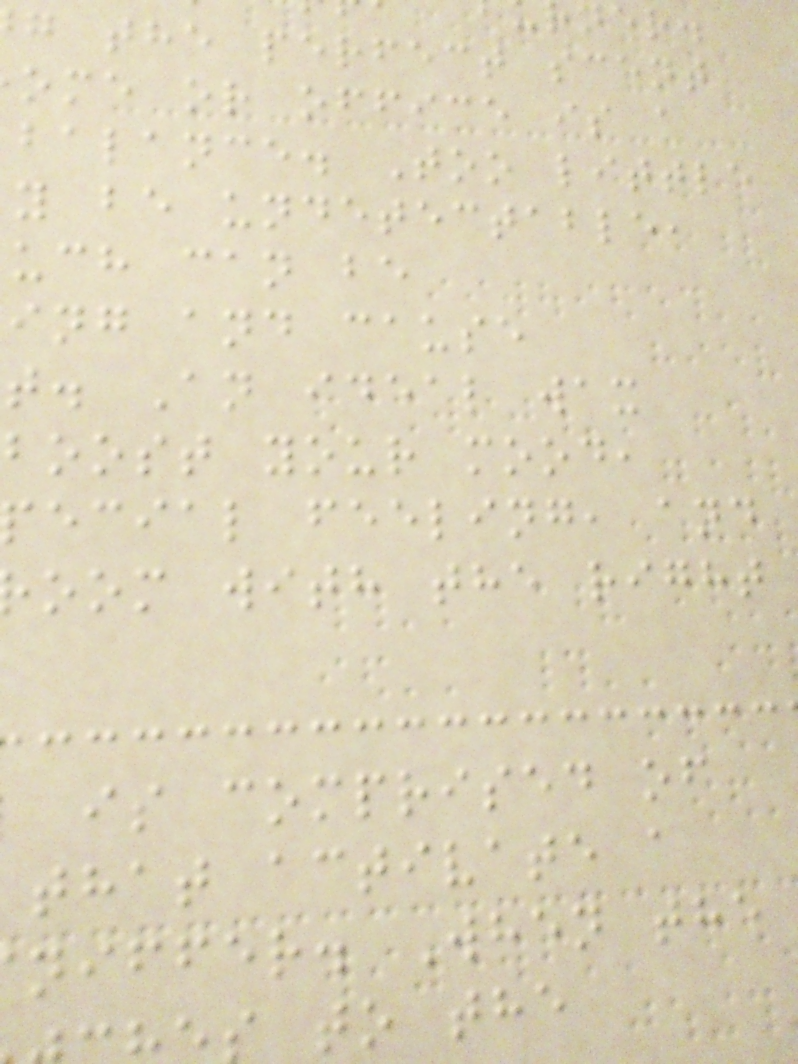g the perfect scent
ome or office is a
balance. Too little
y be undetectable,
uch can be
ing and cause
t. An ideal wax
boost your mood,
ecial feeling, and
oom with the right
is comprised of
that activate a
niffer. When the
s to the
